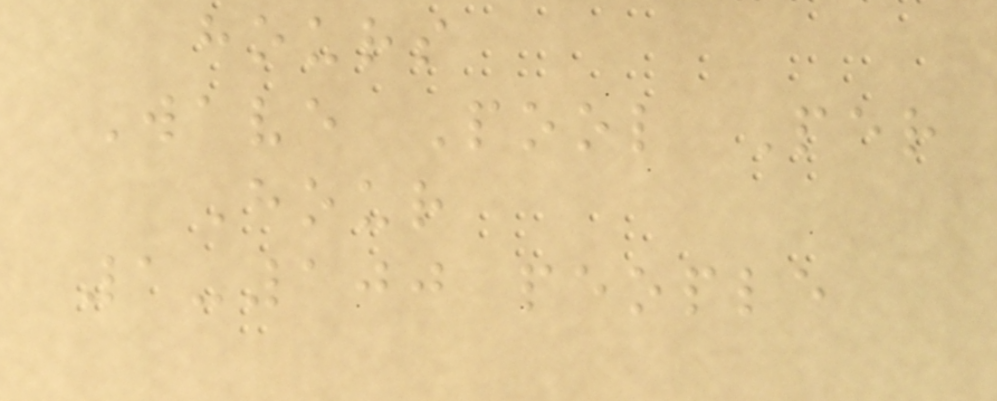hours
Wave Pool Per
Hour
1-100 people
